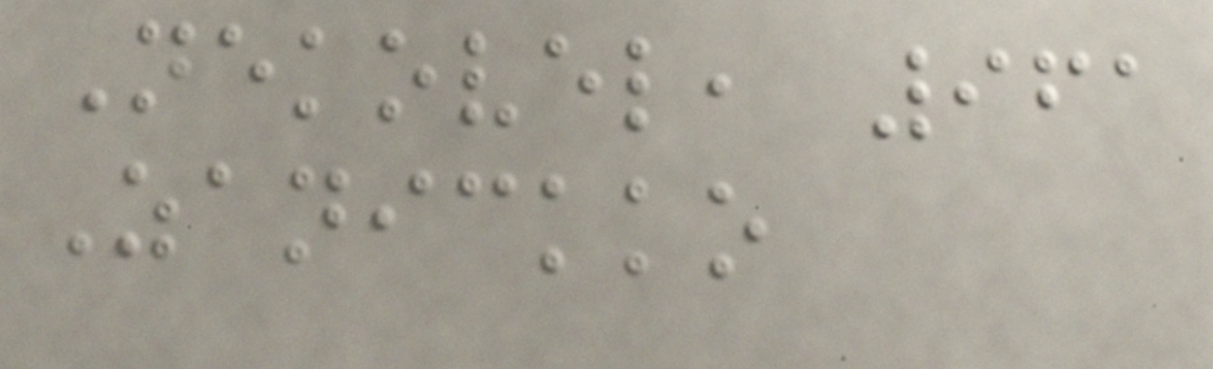Nekovel, 961
Zanickko
